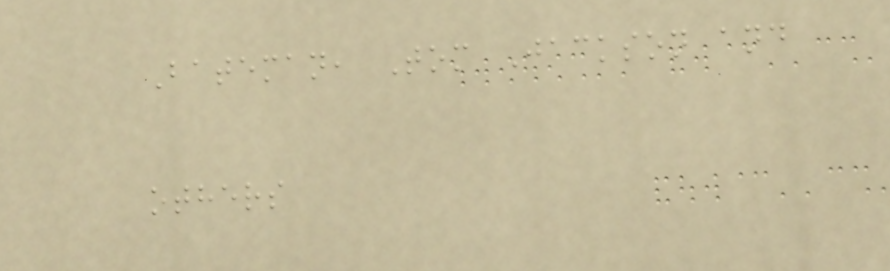Bateman, Tom Jackson and
others
